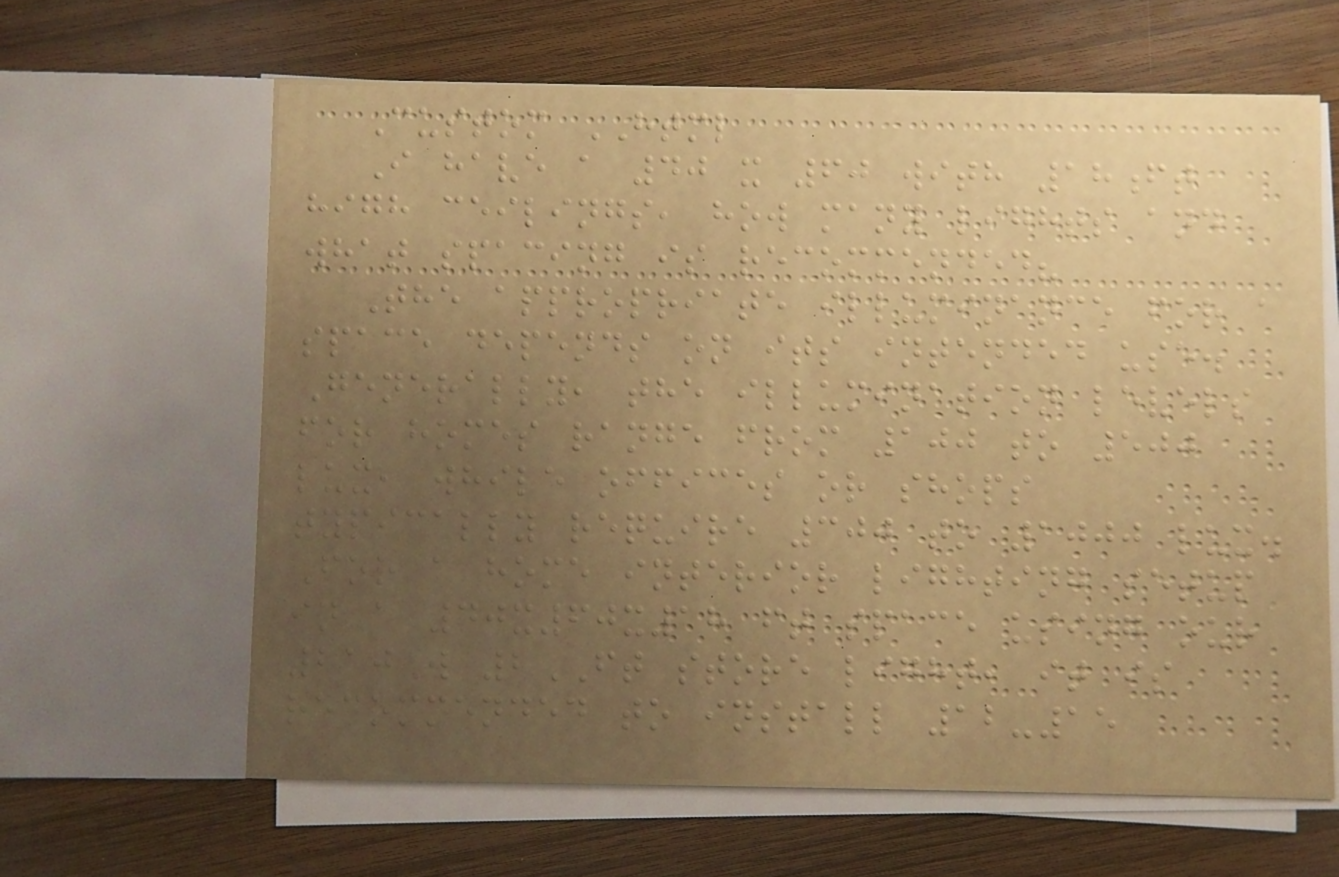Custom HTML
I have a 40 x 60 with 18ft
high ceilings, how many lights and
what spacing is recommended?
The appropriate illuminance for a
space depends on its intended use.
Generally, the illumination levels
for homes range from 100 to 500
lux, while offices or shops
typically require 300 to 1000 lux.
For a home interior lighting setup
in a 40x60x18 ft space using our
210W 2FT store light, it is
recommended to install 12-15
